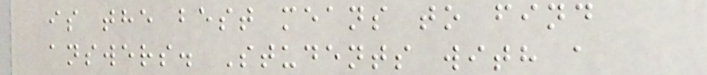is the best means to find
answers. Students with a
